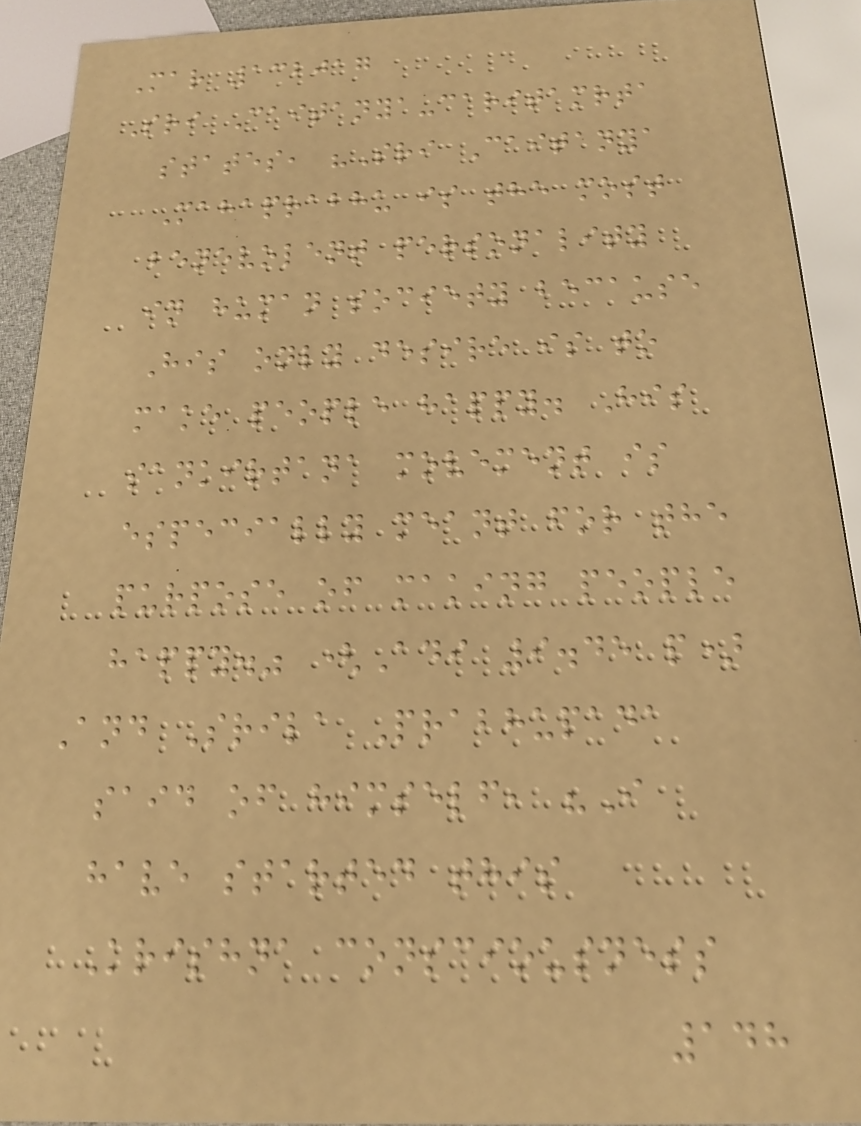Mar 132017
Sri Caitanya-caritamrta
states, "Sri Caitanya
Mahaprabhu is the most
benevolent personality
in human society because
His only desire is to
make people happy. His
sankirtana movement is
especially meant for the
purpose of making people
happy." (Adi 9.45 p)
And Srila Prabhupada
said of himself, "I
have started this
Krishna consciousness
148
